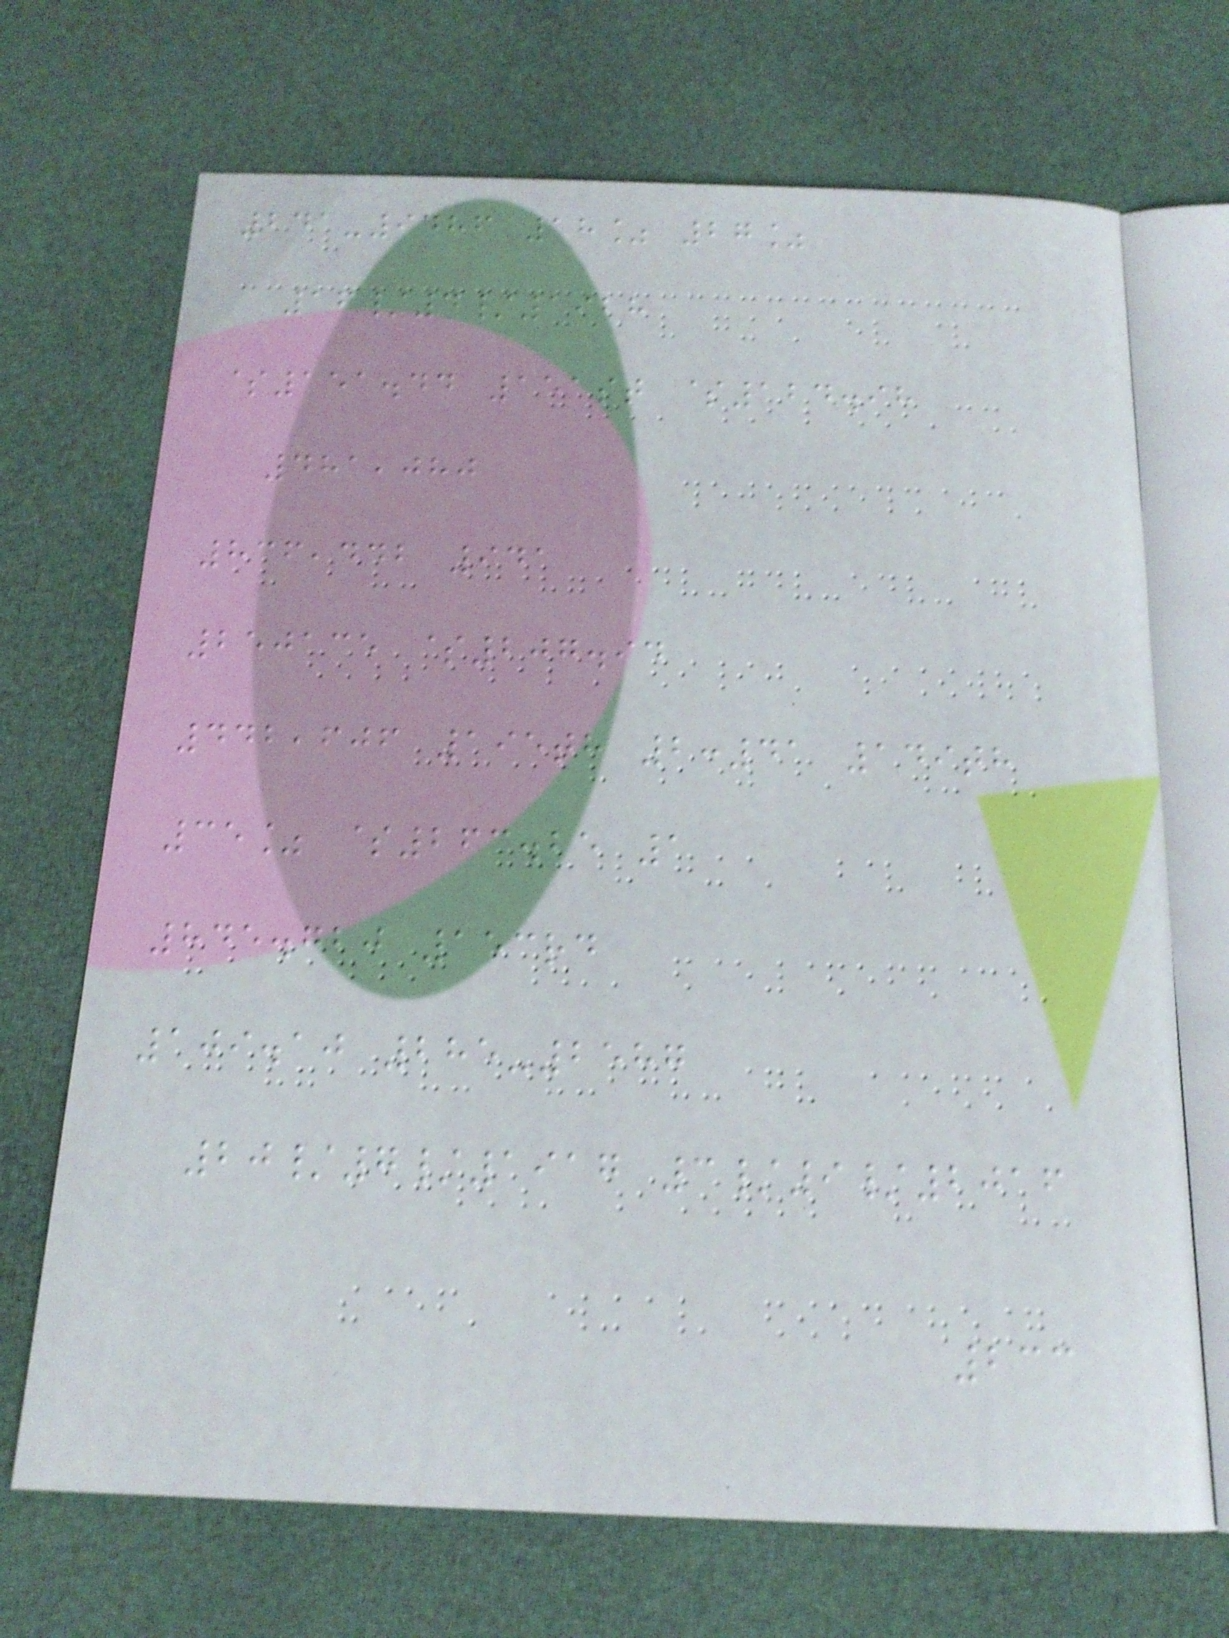241-9486 18% 27%
16/4/1928
$151.44 151st $124.98
481,080
836,442 941
250135 $207.94
442,606 195th 2:41 149th
35% $263.25 1
845.720 153rd
109.10 285-2587
20/7/1917 3/9/2016
233
